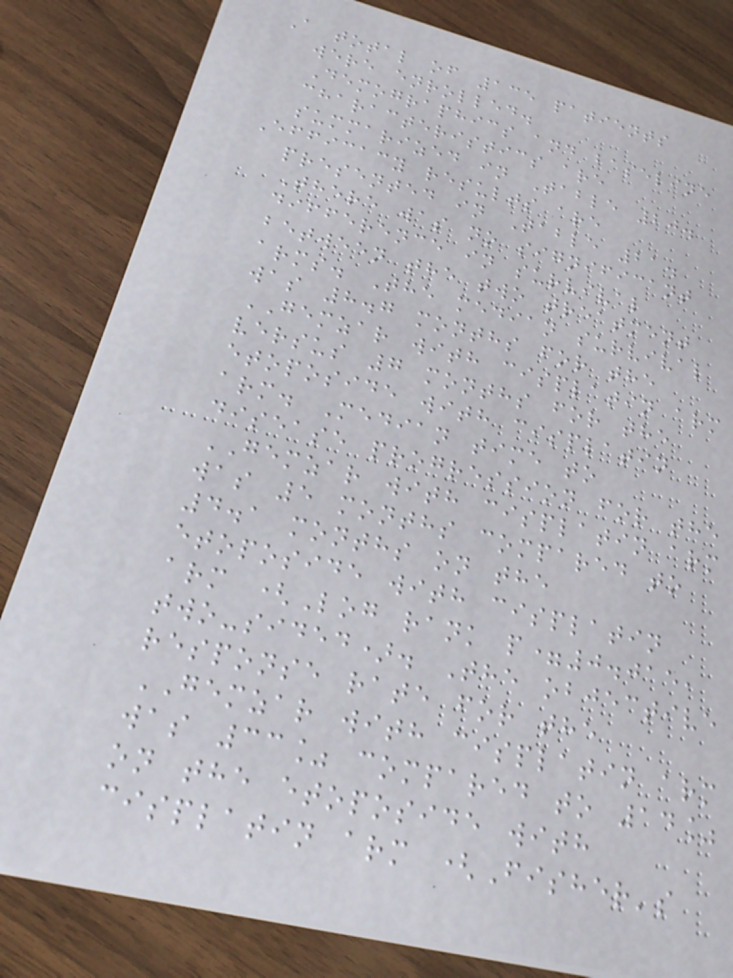A total of 135 patients
were enrolled.
Demographics and baseline
characteristics are
summarized in Table 20.
Efficacy results are
presented in Table 21.
There was no significant
difference in survival
between the two treatment
arms. The median survival
was 8.7 months for the
GEMZAR with cisplatin arm
versus 7 months for the
etoposide with cisplatin
arm. Median time to
disease progression for the
GEMZAR with cisplatin arm
was 5 months compared to
4.1 months on the
etoposide with cisplatin
arm (Log rank p=0.015,
two-sided). The objective
response rate for the
GEMZAR with cisplatin arm
was 33% compared to 14%
on the etoposide with
cisplatin arm (Fisher's
